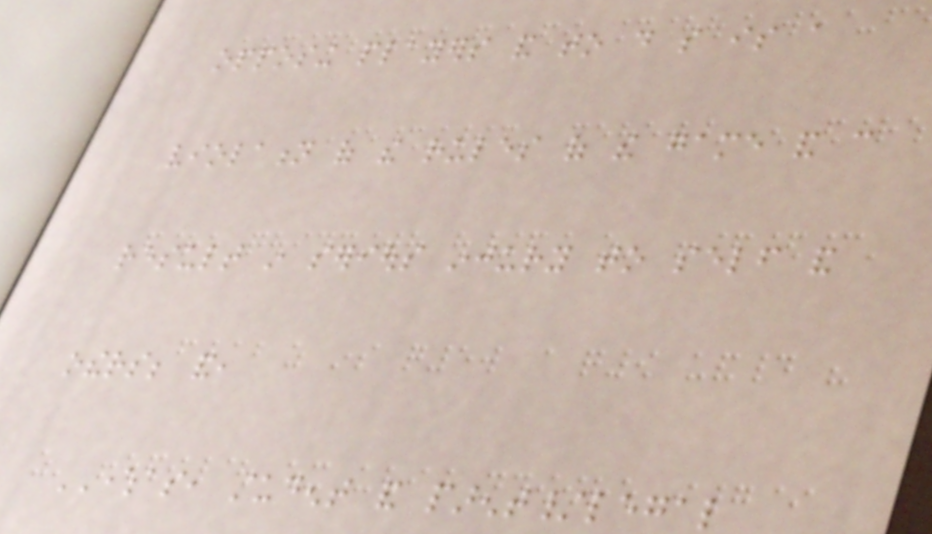opposing players and to do so is a
violation of the rules of the game and can
result in serious injury to self and
others; and,
WHEREAS, student and parent/legal
